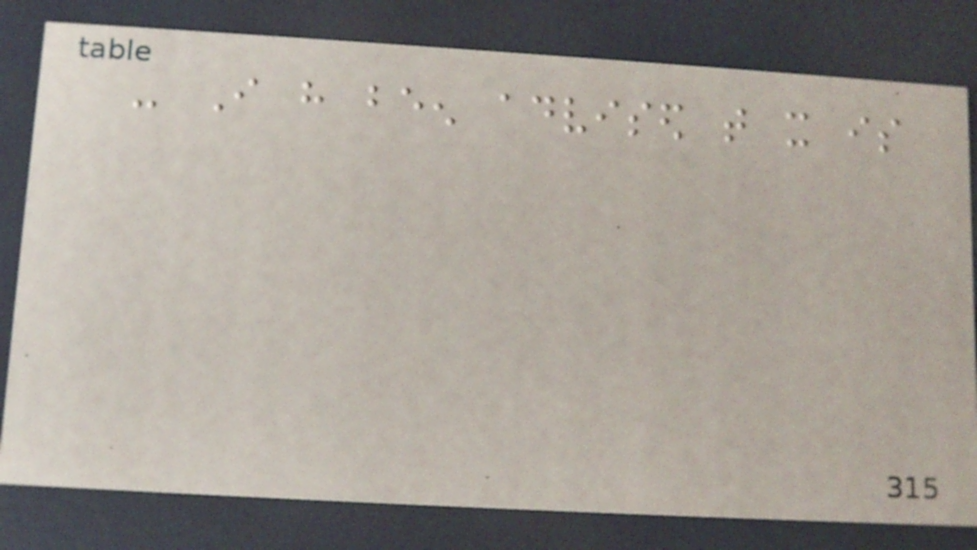- I have been advised that it is
